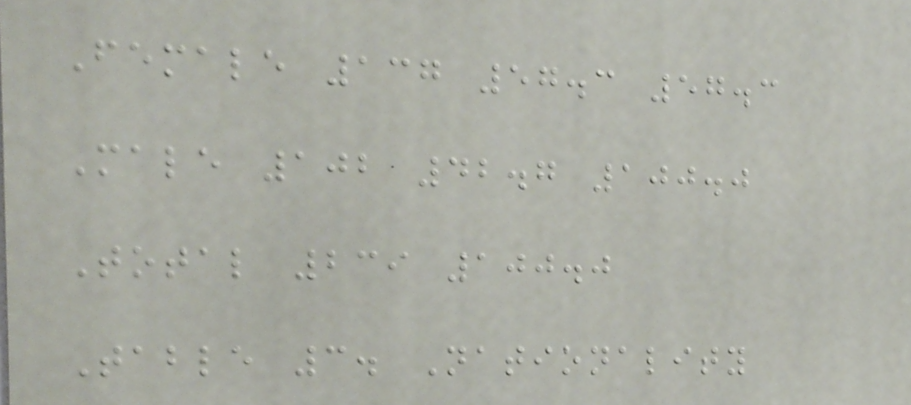Female 137 57.3 57.3
Male 102 42.7 100.0
Total 239 100.0
Table 3. Nationality
